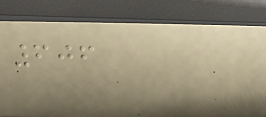606
